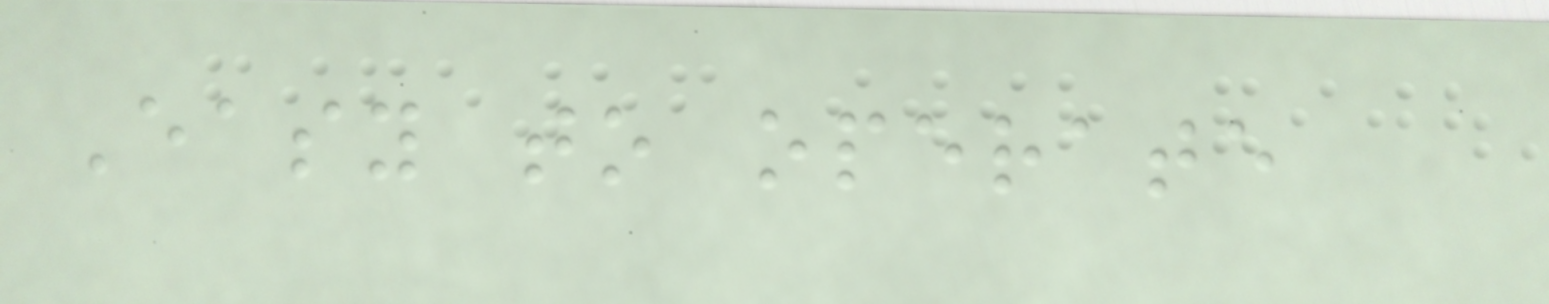Easy to operate
